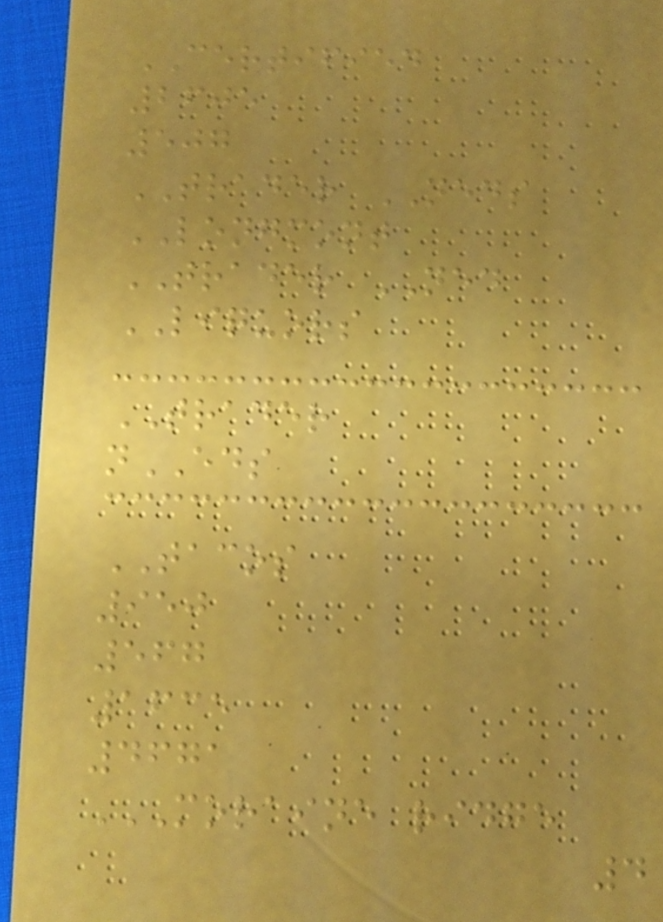CERTIFIED
2605
507
TRADER NEDS
LONGMONT
TRADER NED
LIQUORS
TRADER
nEDS
TACOS
950
567
1635
4671
MORAINE RIDGE
4
